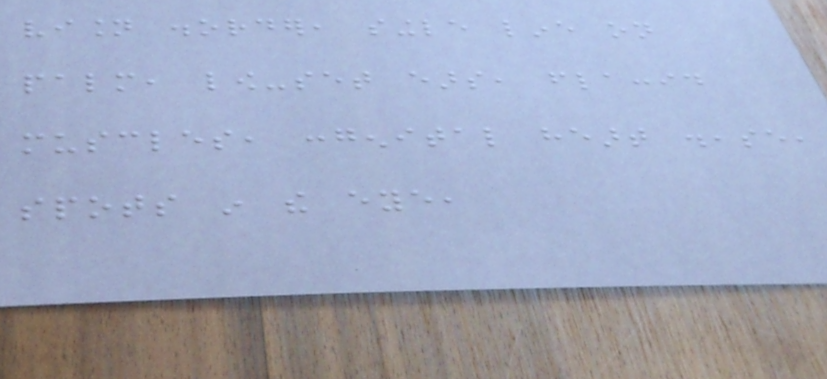vision disorder, single line on
palm, low-set ears, flaccid
muscles, congenital heart disease,
spots in the eye,
